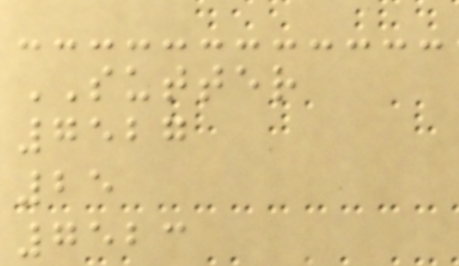SUTTER
7527
25
7523
